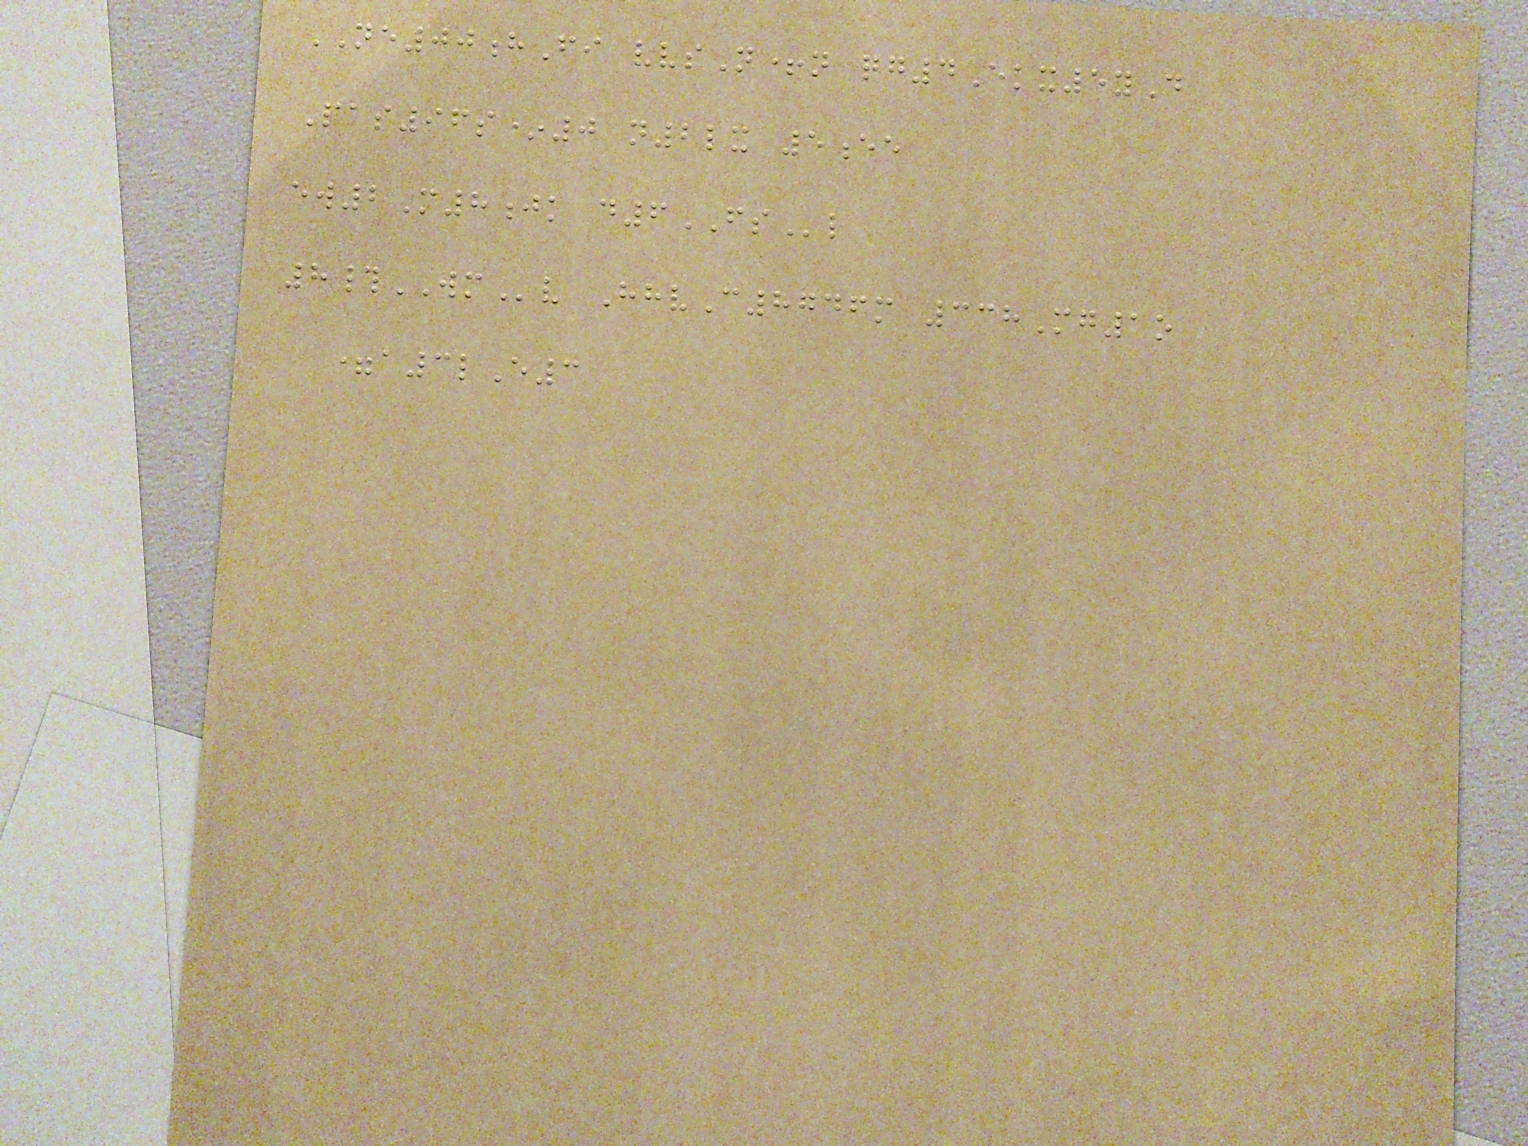NE00hFi vvsN+n qg4Ekx5yD
Pas96s*0 n2lx 5ee
ew2M8jk d6FSl
8#WMv HhvC8746m 338Mg1o
=a3lE3
